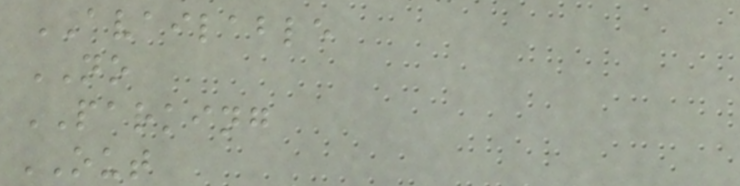AVAILABLE
NO
PARKING
OUT
